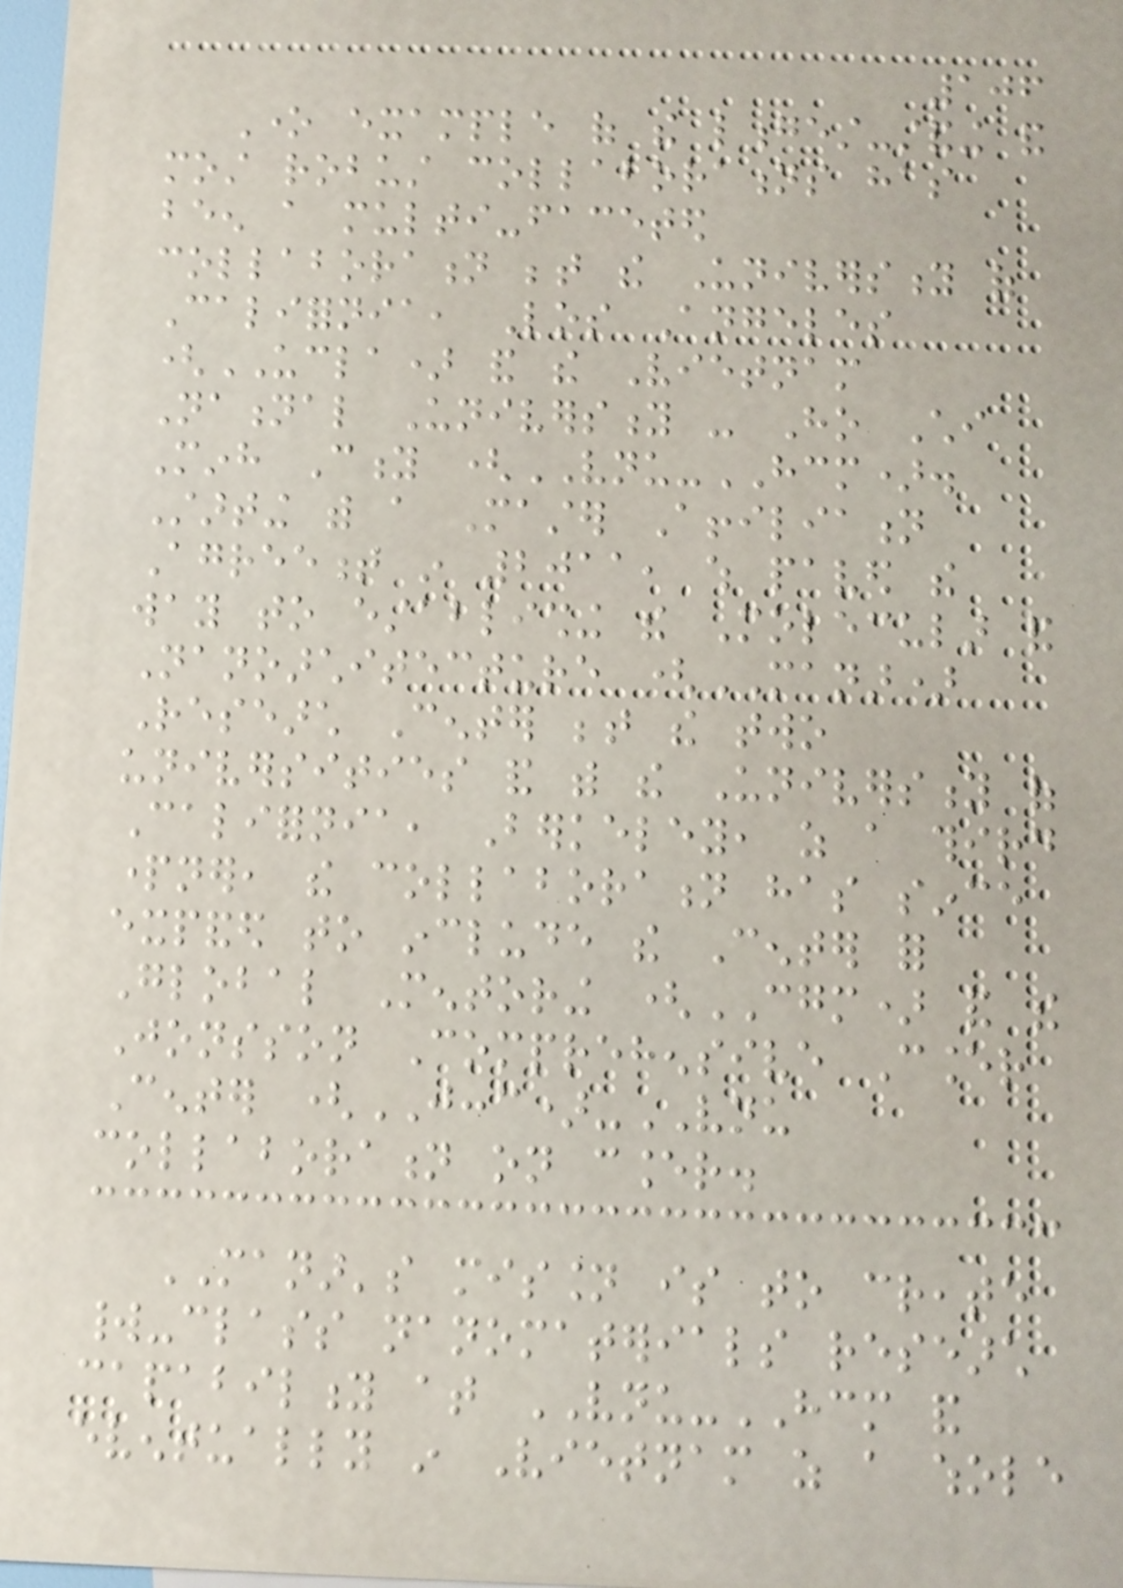106
One example of the longest-standing and
most robust collaborations has
been a multi-faceted
collaboration between the University of
California, Los Angeles
(UCLA) and the Vietnam
National University - Ho Chi
Minh City (VNU-HCM).
Starting with a Master Affiliation
Agreement in 2011, which paved the
way to establishing the Molecular and
Nanoarchitecture (MANAR)
Research Center between the two
universities and with the University of
California, Berkeley, as a third
partner, the collaboration has since
expanded to include the Center for
Global Mentoring (CGM) and the
Jonsson Comprehensive Cancer
Center (JCCC)-VNU
collaboration on cancer.
MANAR's mission is to create
world-class nanomaterials research
capability at VNU-HCM and
eventually in Vietnam as a whole
